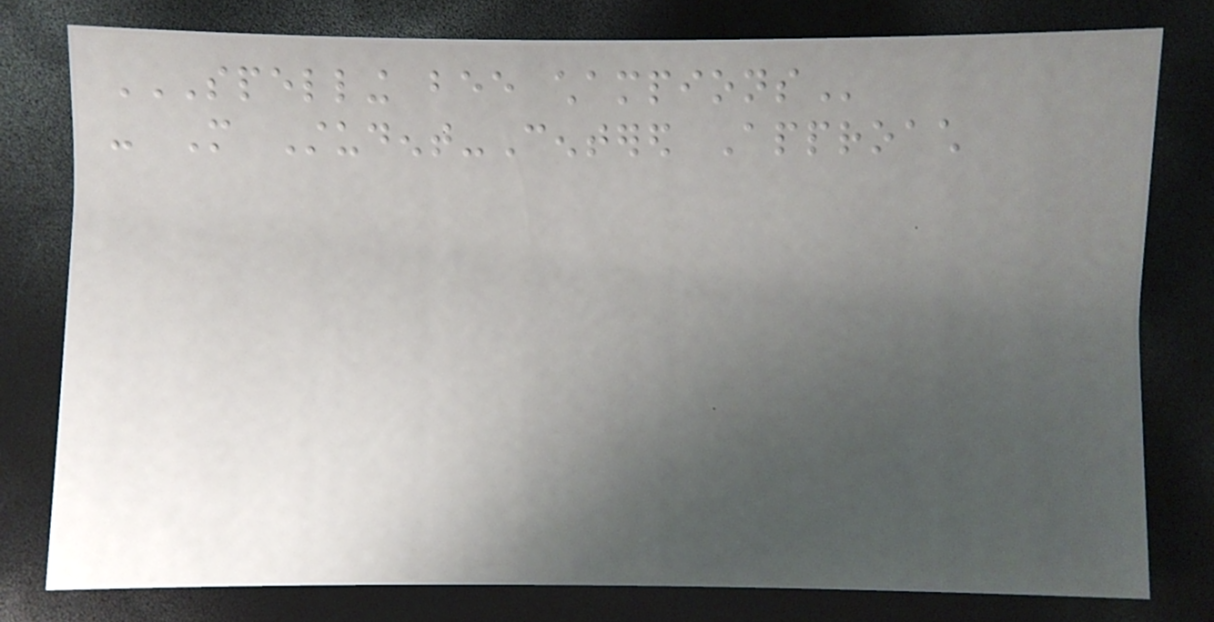SPELLING BEE CHAMPIONS
- More Student-Centered Approach
